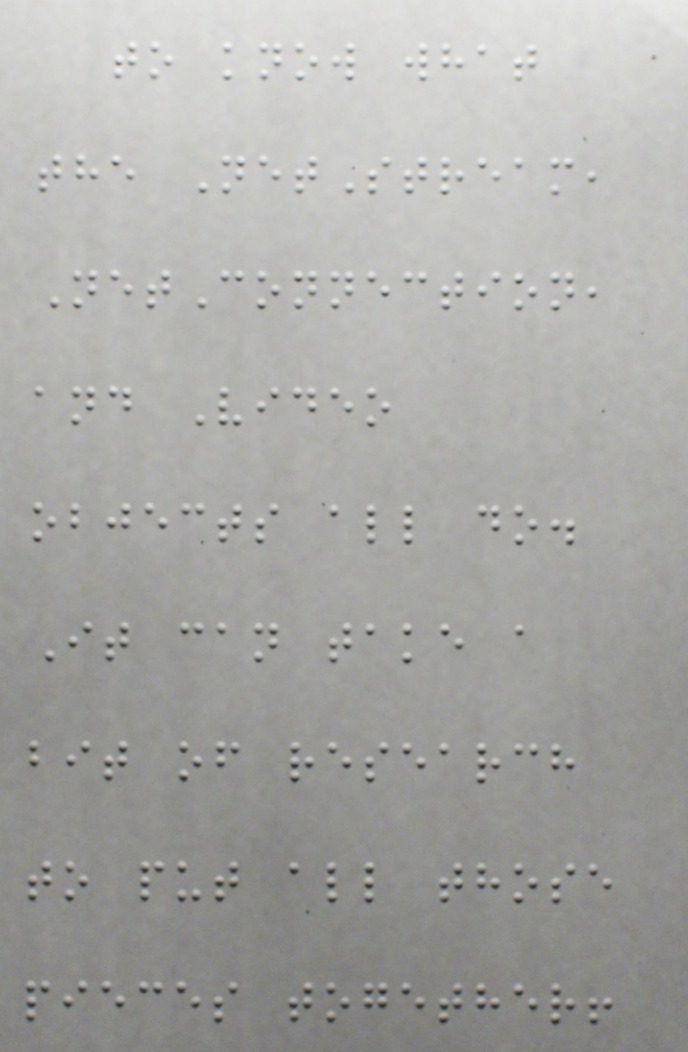to know what
the NetStream,
NetConnection,
and Video
objects all do.
It can take a
bit of research
to put all those
pieces together!
